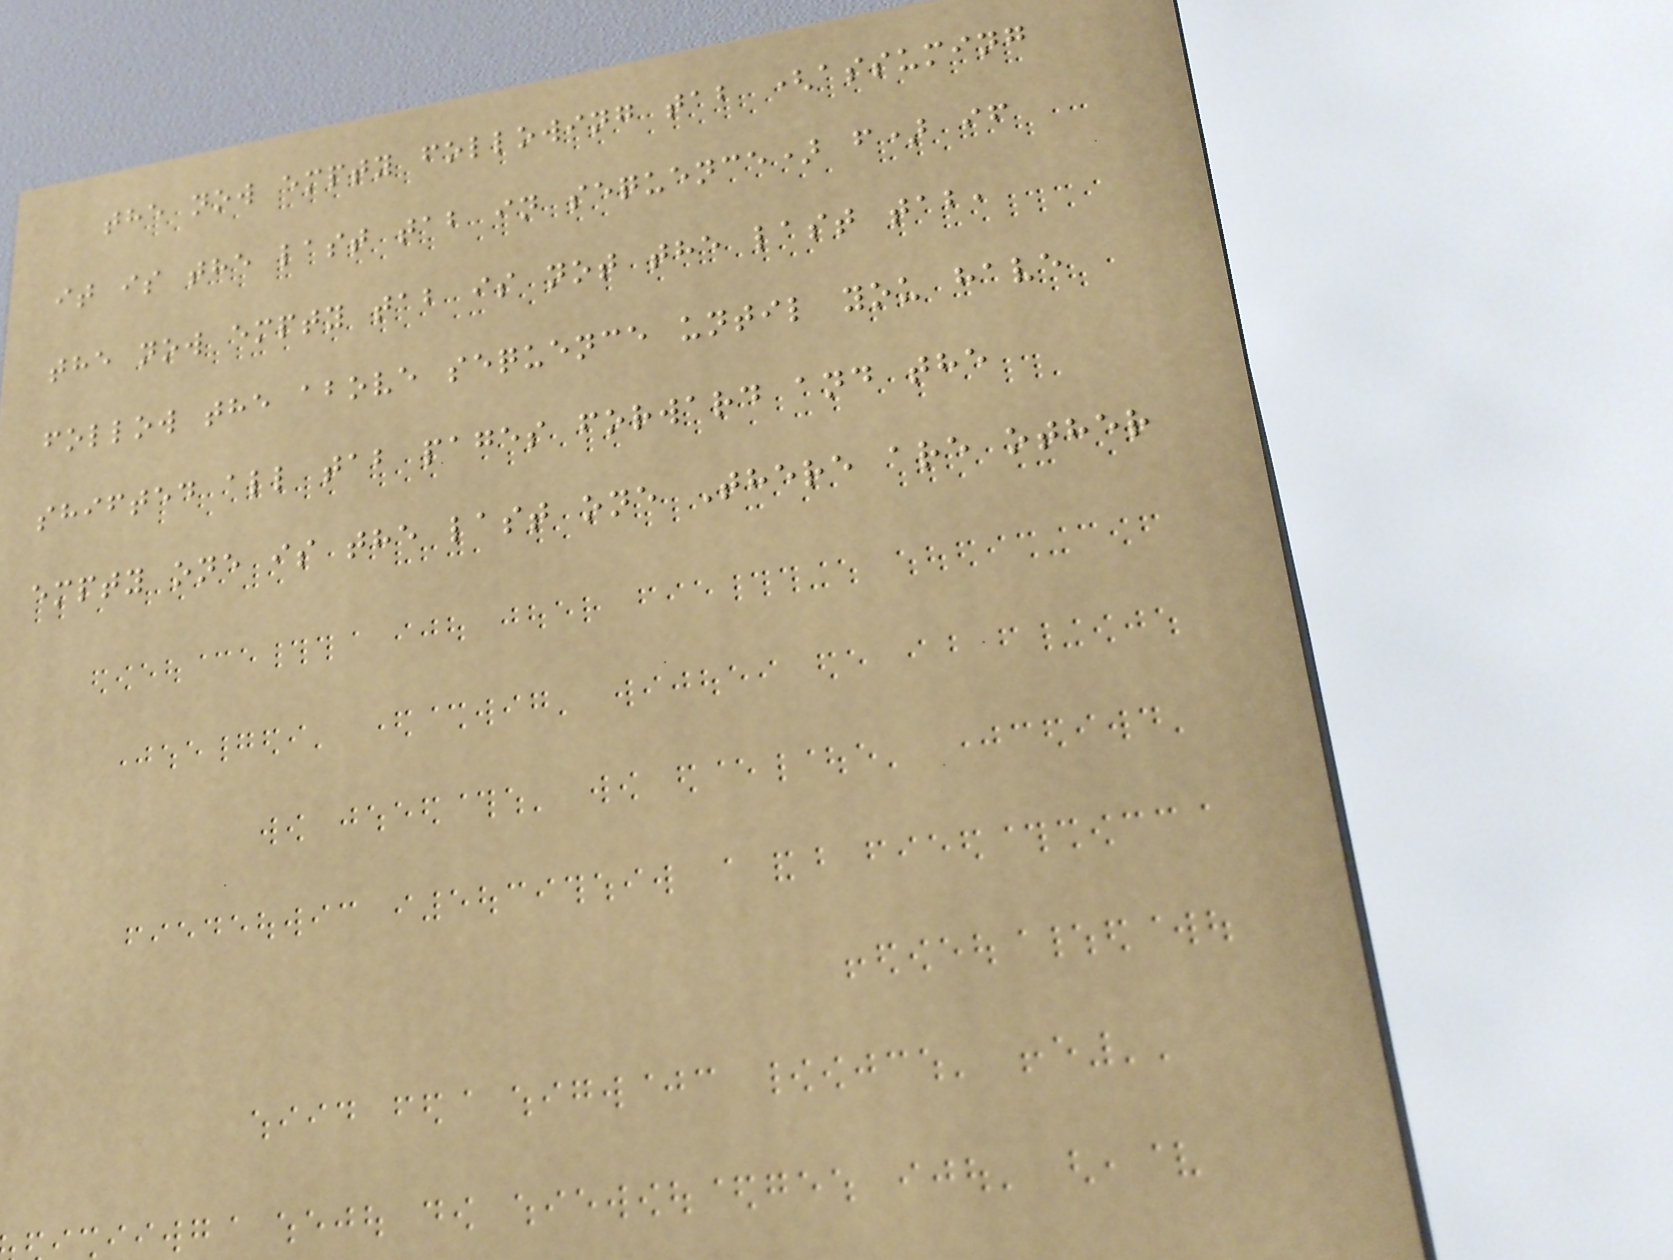the now empty following tab (assuming
it is the last tab in sequence) f) if
the now empty tab is not the last tab,
follow the above sequence until you have
shifted all tab pages forward and the
empty one is the last one There are other
